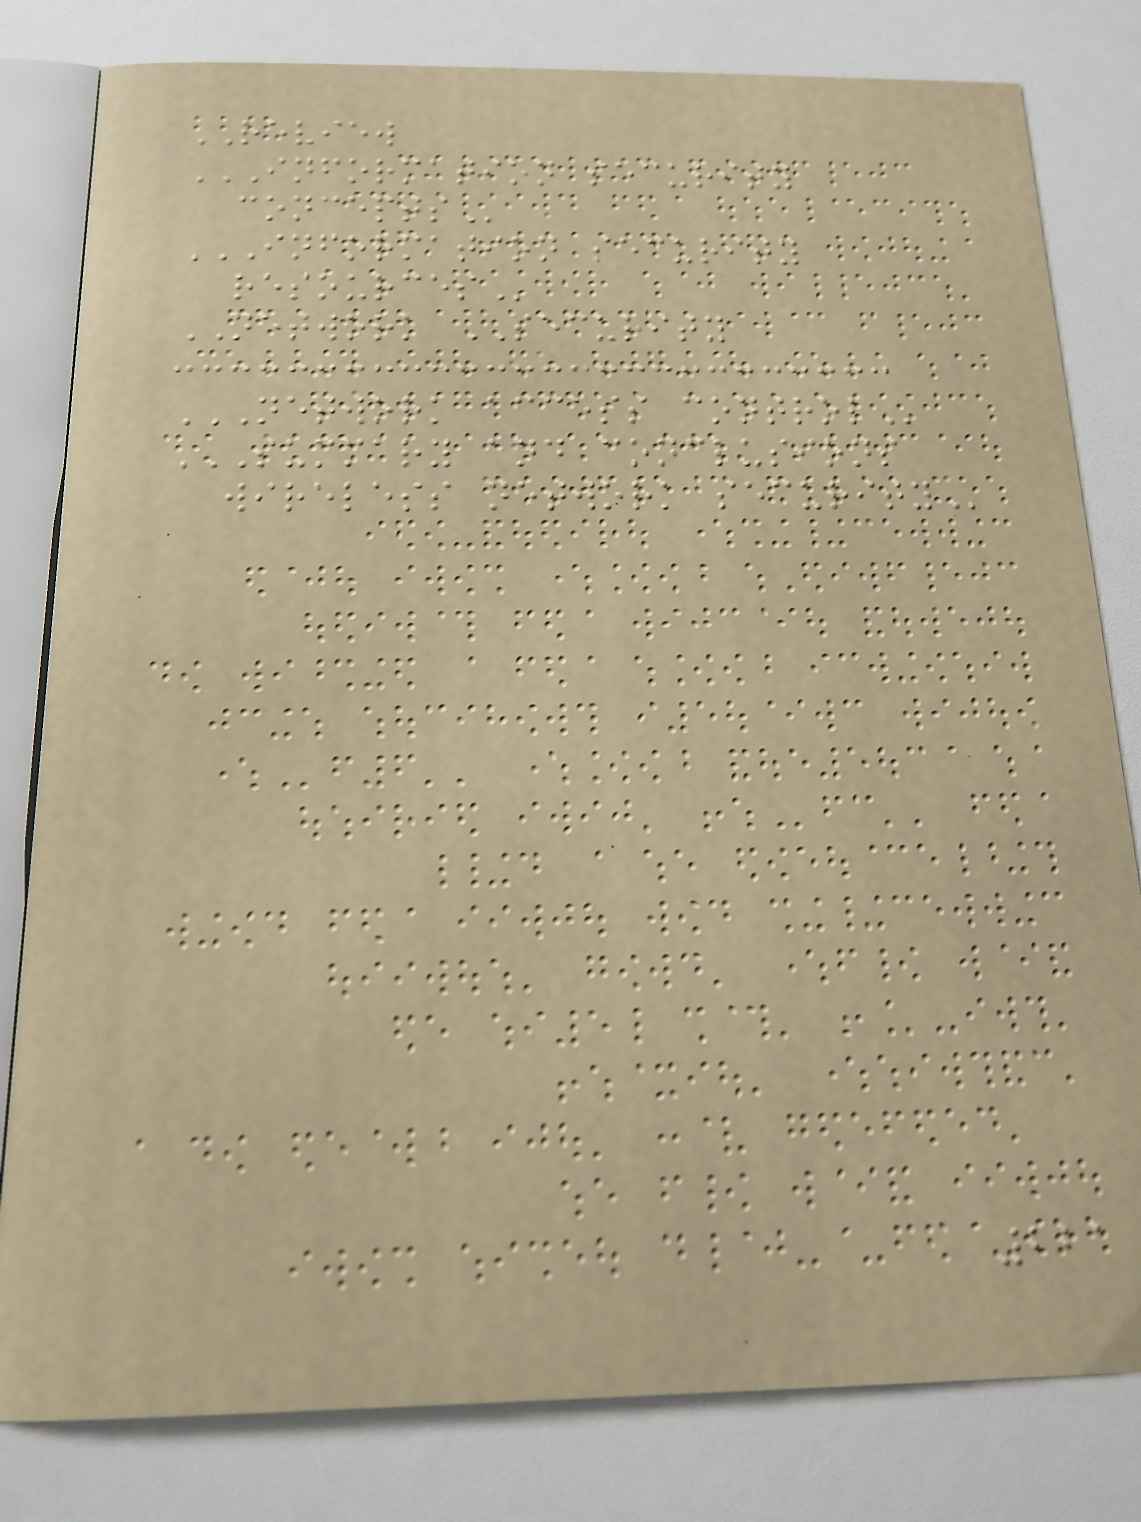REVIEW
INFORMATION SECURITY
CONCEPTS
INFORMATION SECURITY
RESOURCES
NETWORK SECURITY
NETWORK ACCESS CONTROL
SUMMARY AND CONCLUSIONS
WIRELESS NETWORK SECURITY
221
